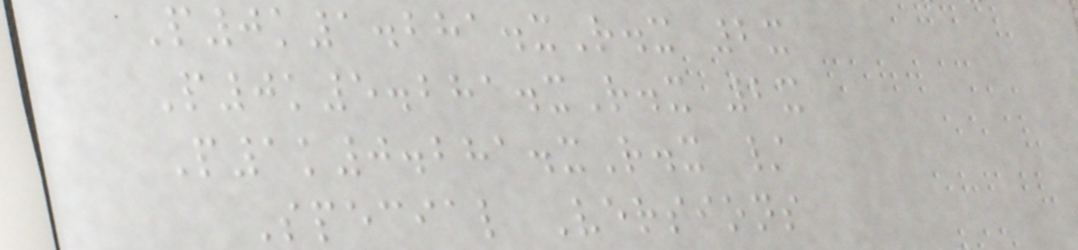P0k1.281.xR.x 2x
P0k5.281.xR.x 2x
P1k0.281.xR.x /
Special Versions
